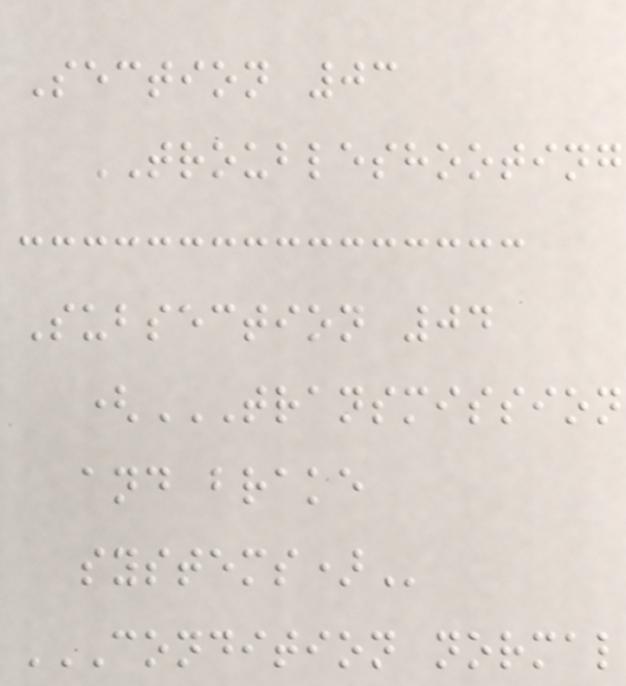Section 03
TROUBLESHOOTING
Subsection 04
(TRANSMISSION
AND BRAKE
SYSTEMS)
CONDITION NORMAL
